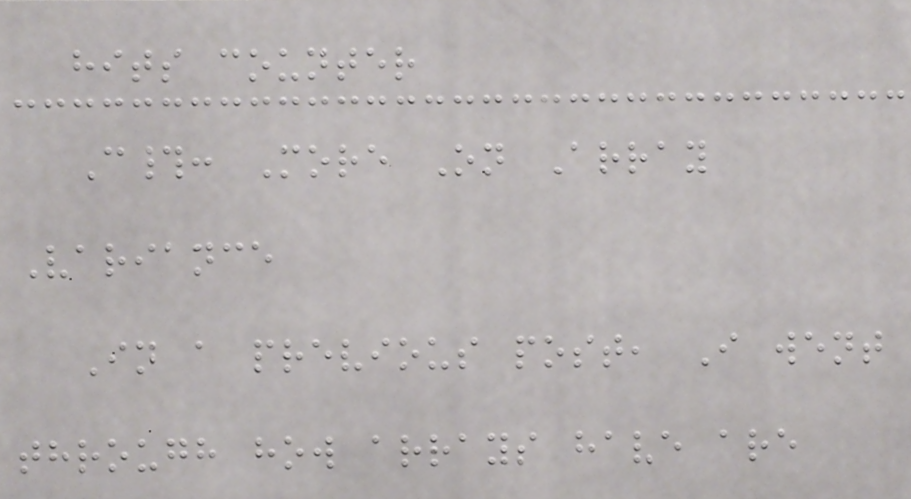hits counter
C#: More On Array
Variance
In a previous post, I went
through how arrays have are
